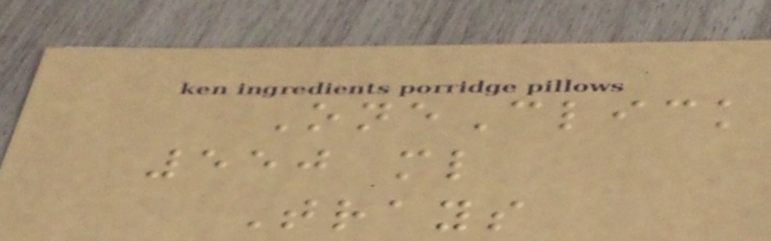OneClick
550 ml
Trays
